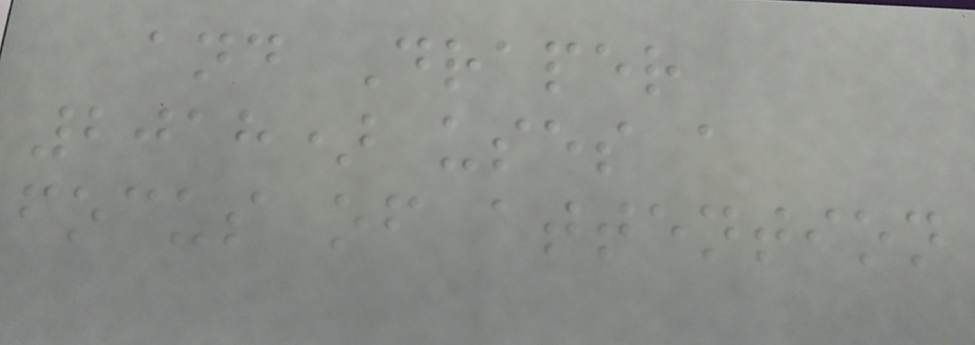and Draper
2018) uses a
focus of attention
